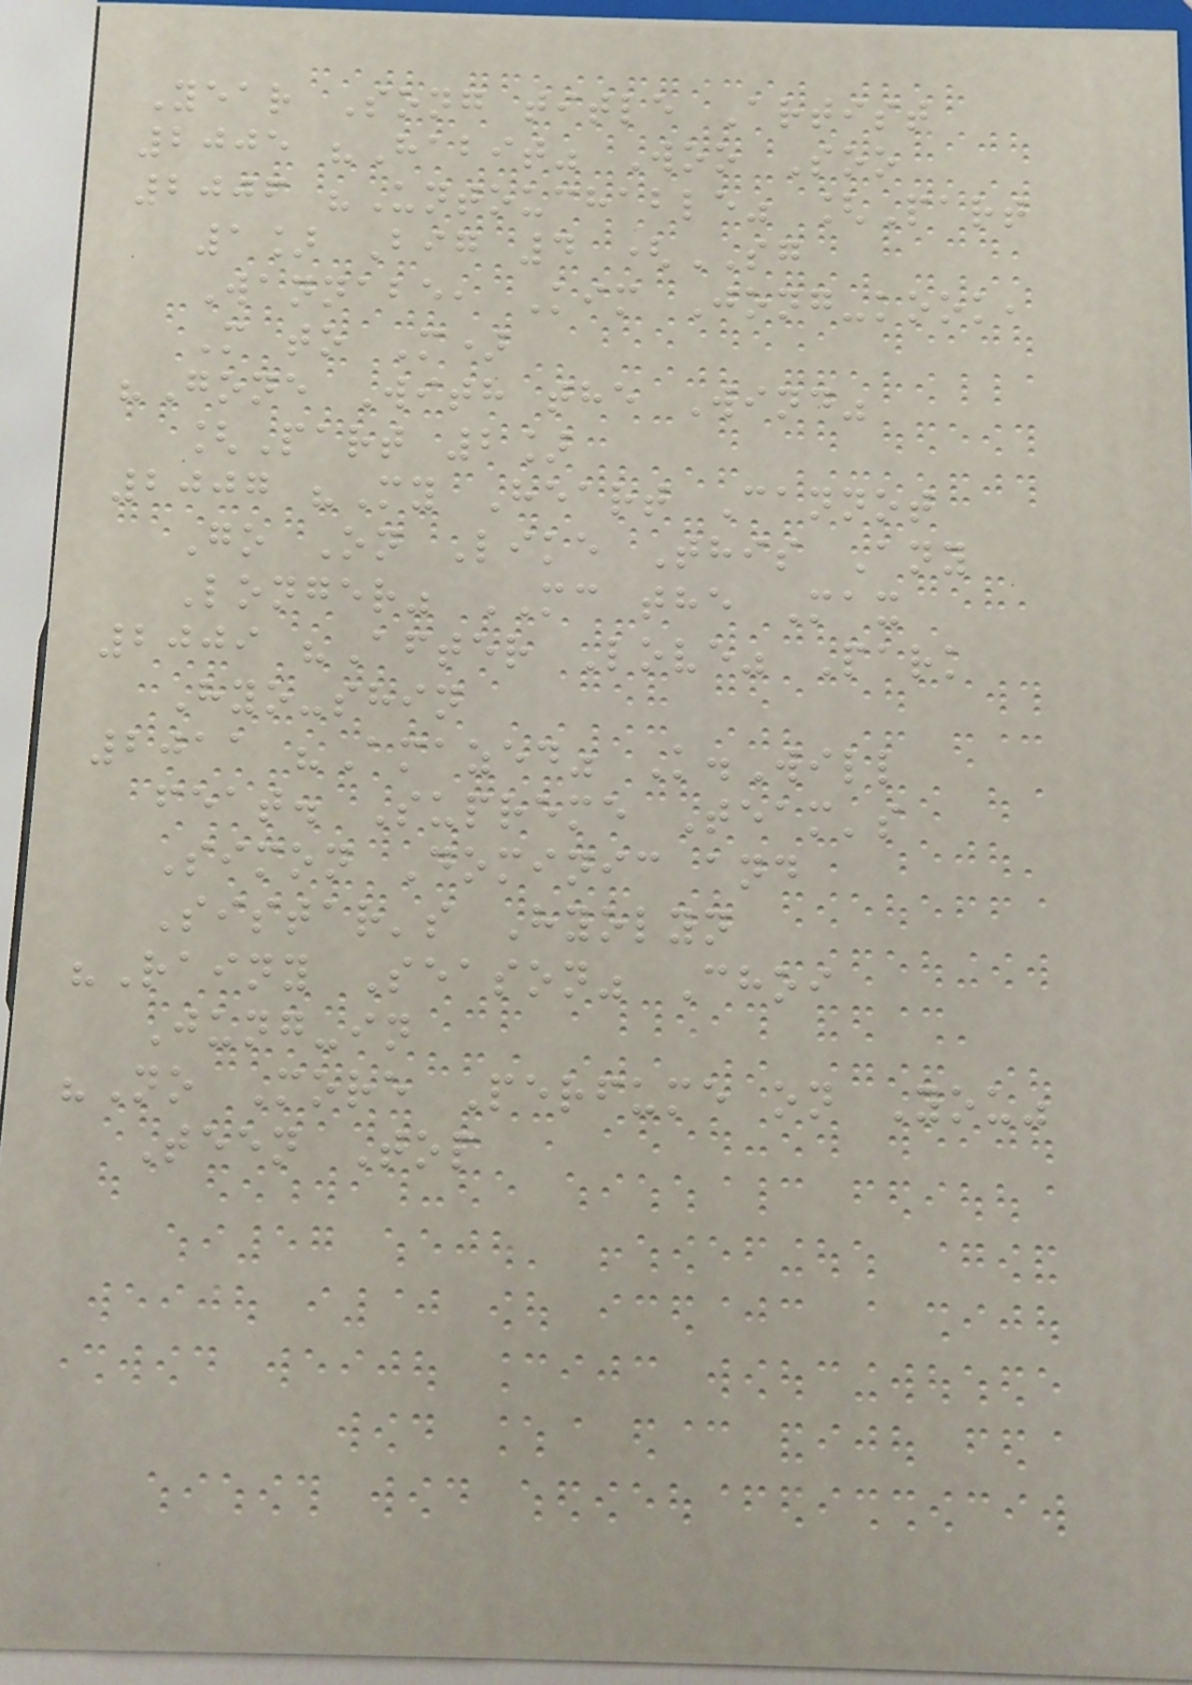Year Song title Artist
2005 "Habit" Woo Soo
2006 "Untouchable" [Part
1] Big 4 (SG
Wannabe, Kim Jong-kook,
M to M)
"Gone With the Wind"
[Part 2]
2007 "My Heart Cannot
Go On Like This Any
Longer" MC the Max
2009 "After Love" Park
Hyo-shin
2011 "Amazed" K.Will
feat. Supreme Team's
Simon Dominic and
Sistar's Hyolyn
"Rainy Season" Choi
Jung-in
"No More Perfume on You"
Teen Top
